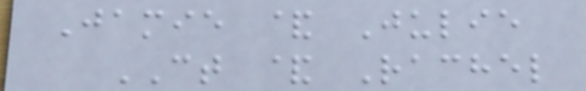Jamie & Julie
CT & Rachel
